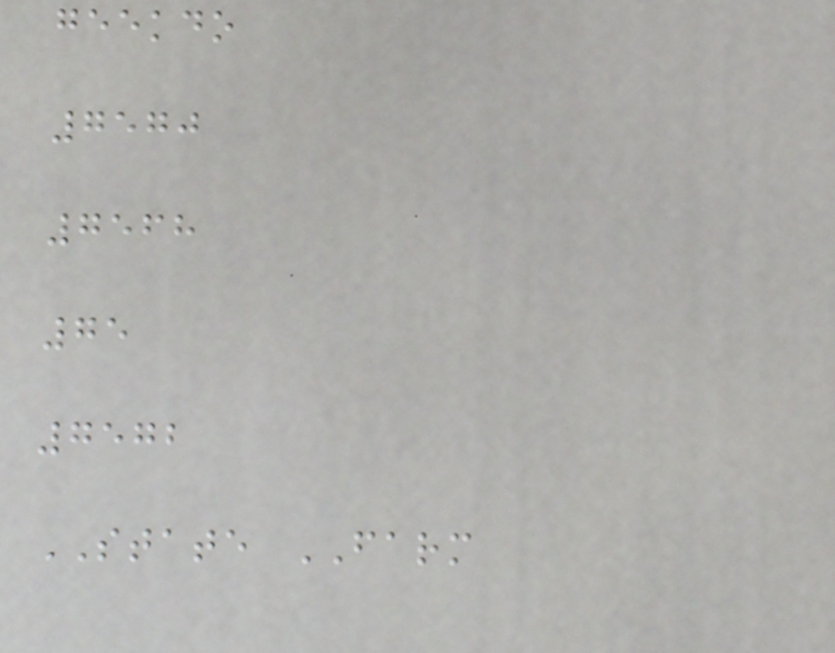geekdo
7570
7568
75
7572
STATE FARM
